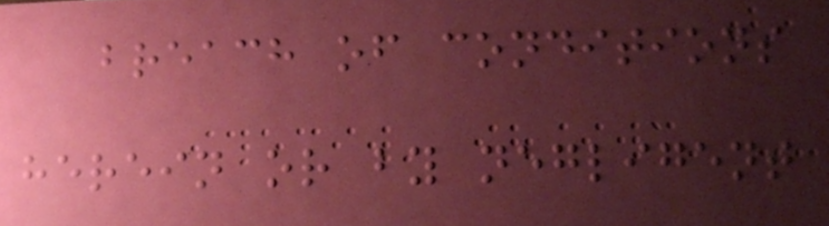breach of conditions
herein or by negligent
